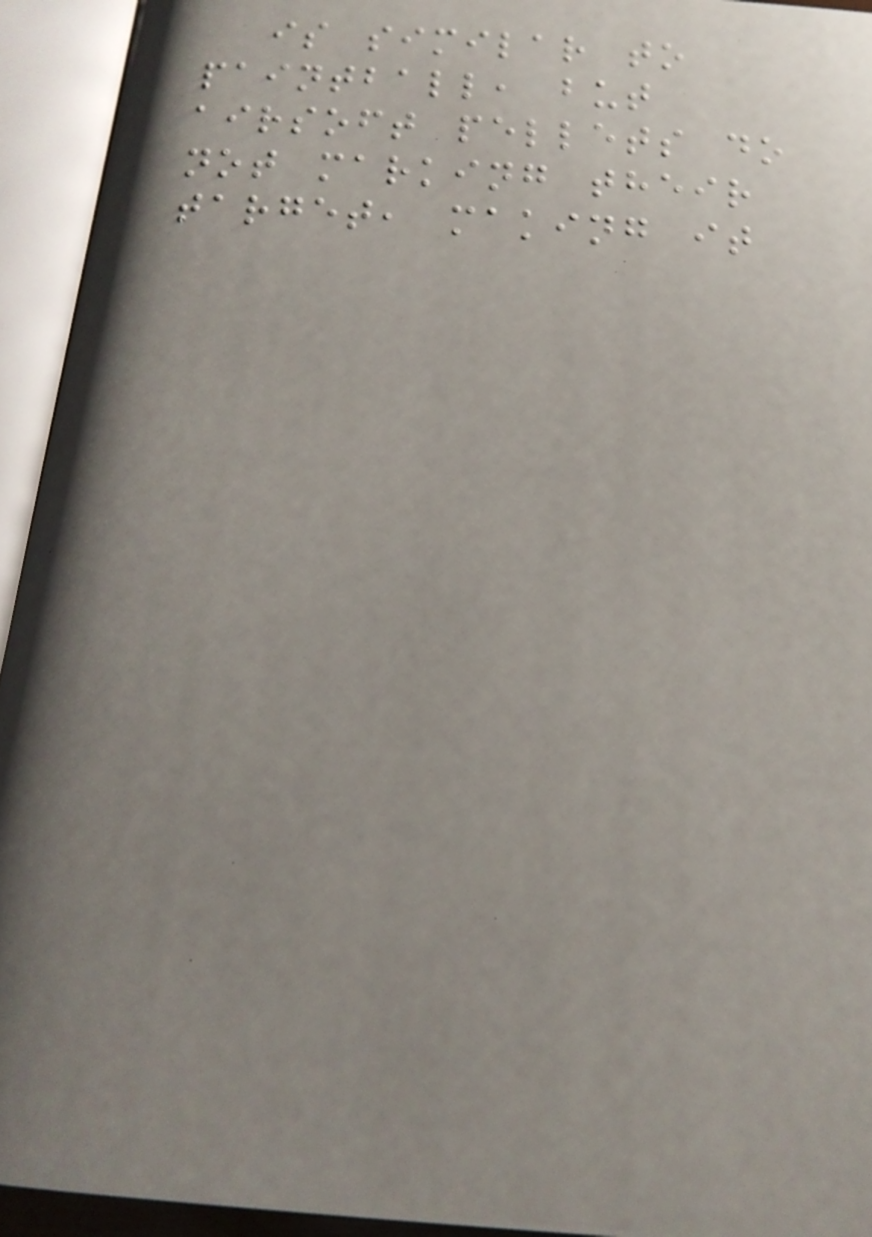is similar to
paintball, but
airsoft pellets do
not marking their
target, making it
